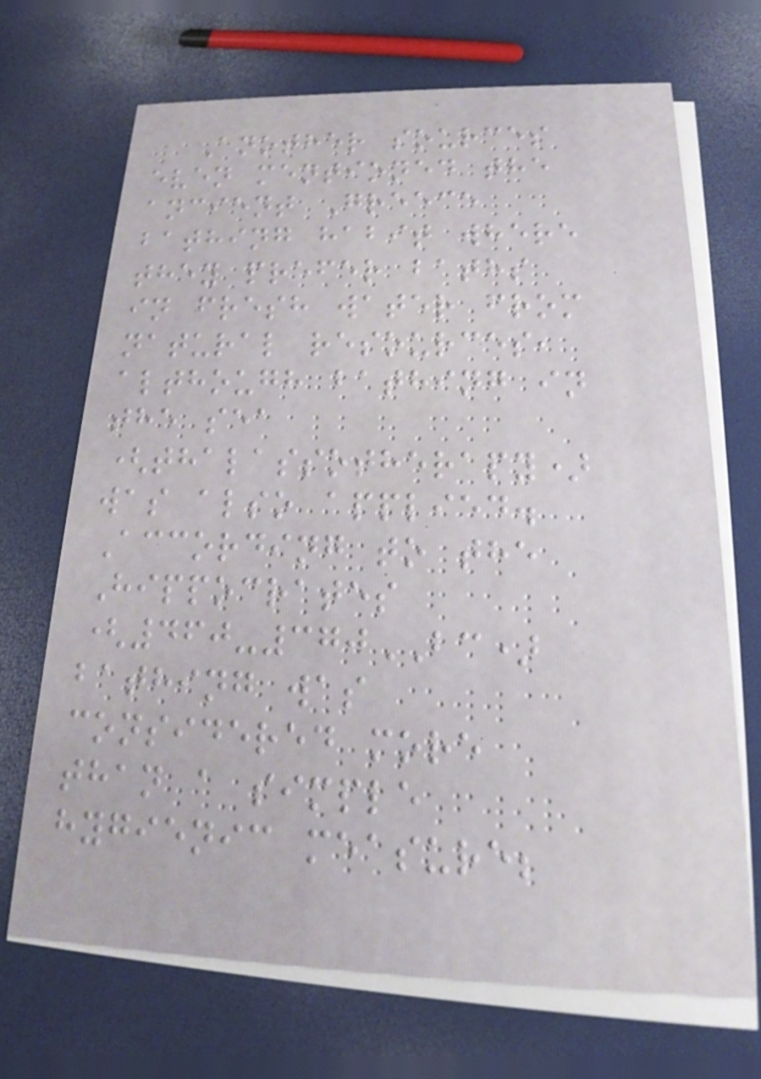Another sources
even mentioned the
ancient Greece
bathing habit where
they prefer baths
in fresh water from
natural resources,
although bathing in
the sea
(thalassotherapy)
was also applied.
According to the
Hippocrates
(460-370BC)
bathing was
considered more
than a simple
hygienic measure;
